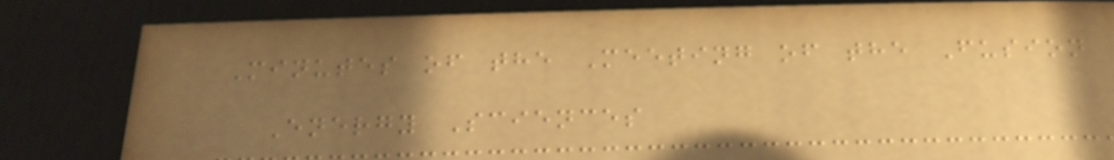Minutes of the Meeting of the Fusion
Energy Sciences
